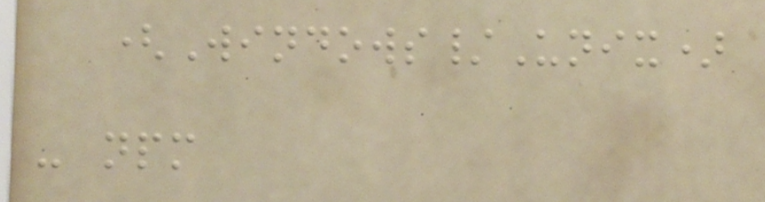(Windows/Unix)
- npm
